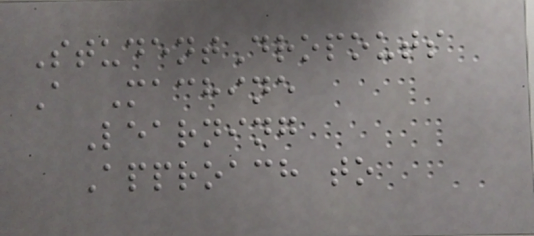StudentDropouts
A Machine
Learning
Approach to
